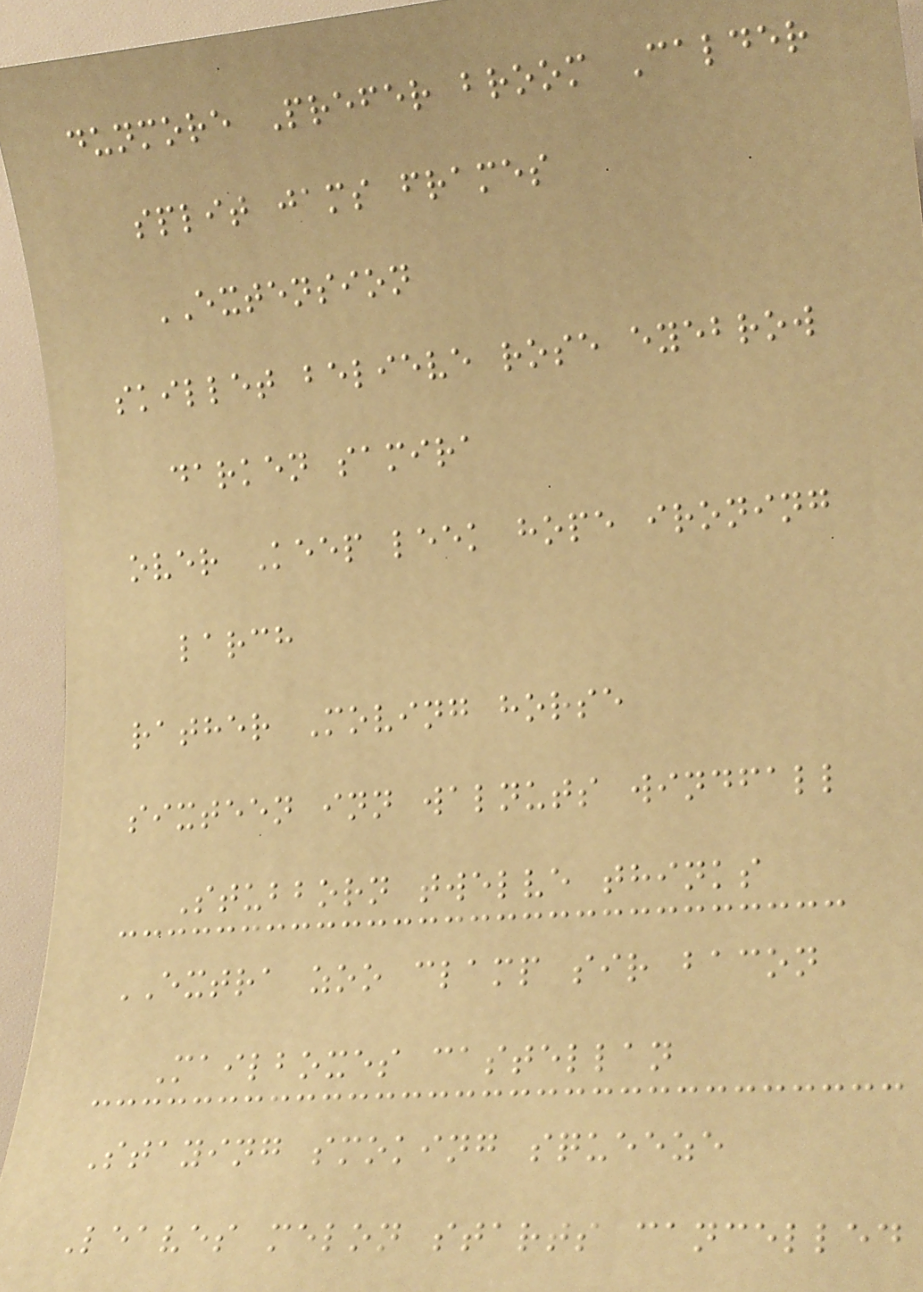dunmore Prefer broom Calder
split jams frames
EXTENSION
skillet believe rose eyebrow
darken samira
over Keep leek hope ironing
larch
rather Moving horse
sixteen inn walnuts windfall
Stubborn twelve thinks
EXTRA zoo clamp sir bacon
Mailboxes castellan
Staying smoking squeeze
Leaves melon starts cancelled
